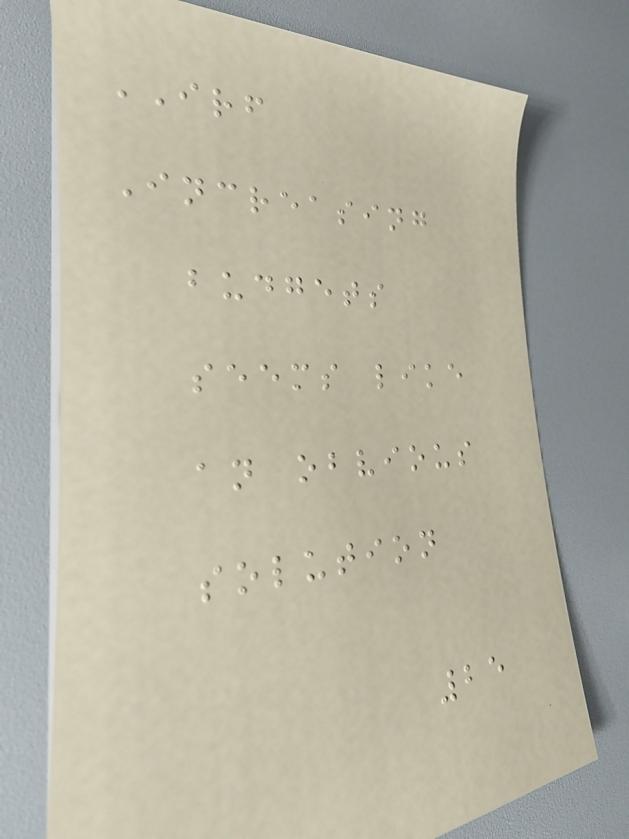IRF
Increasing
budgets
seems like
an obvious
solution
25
